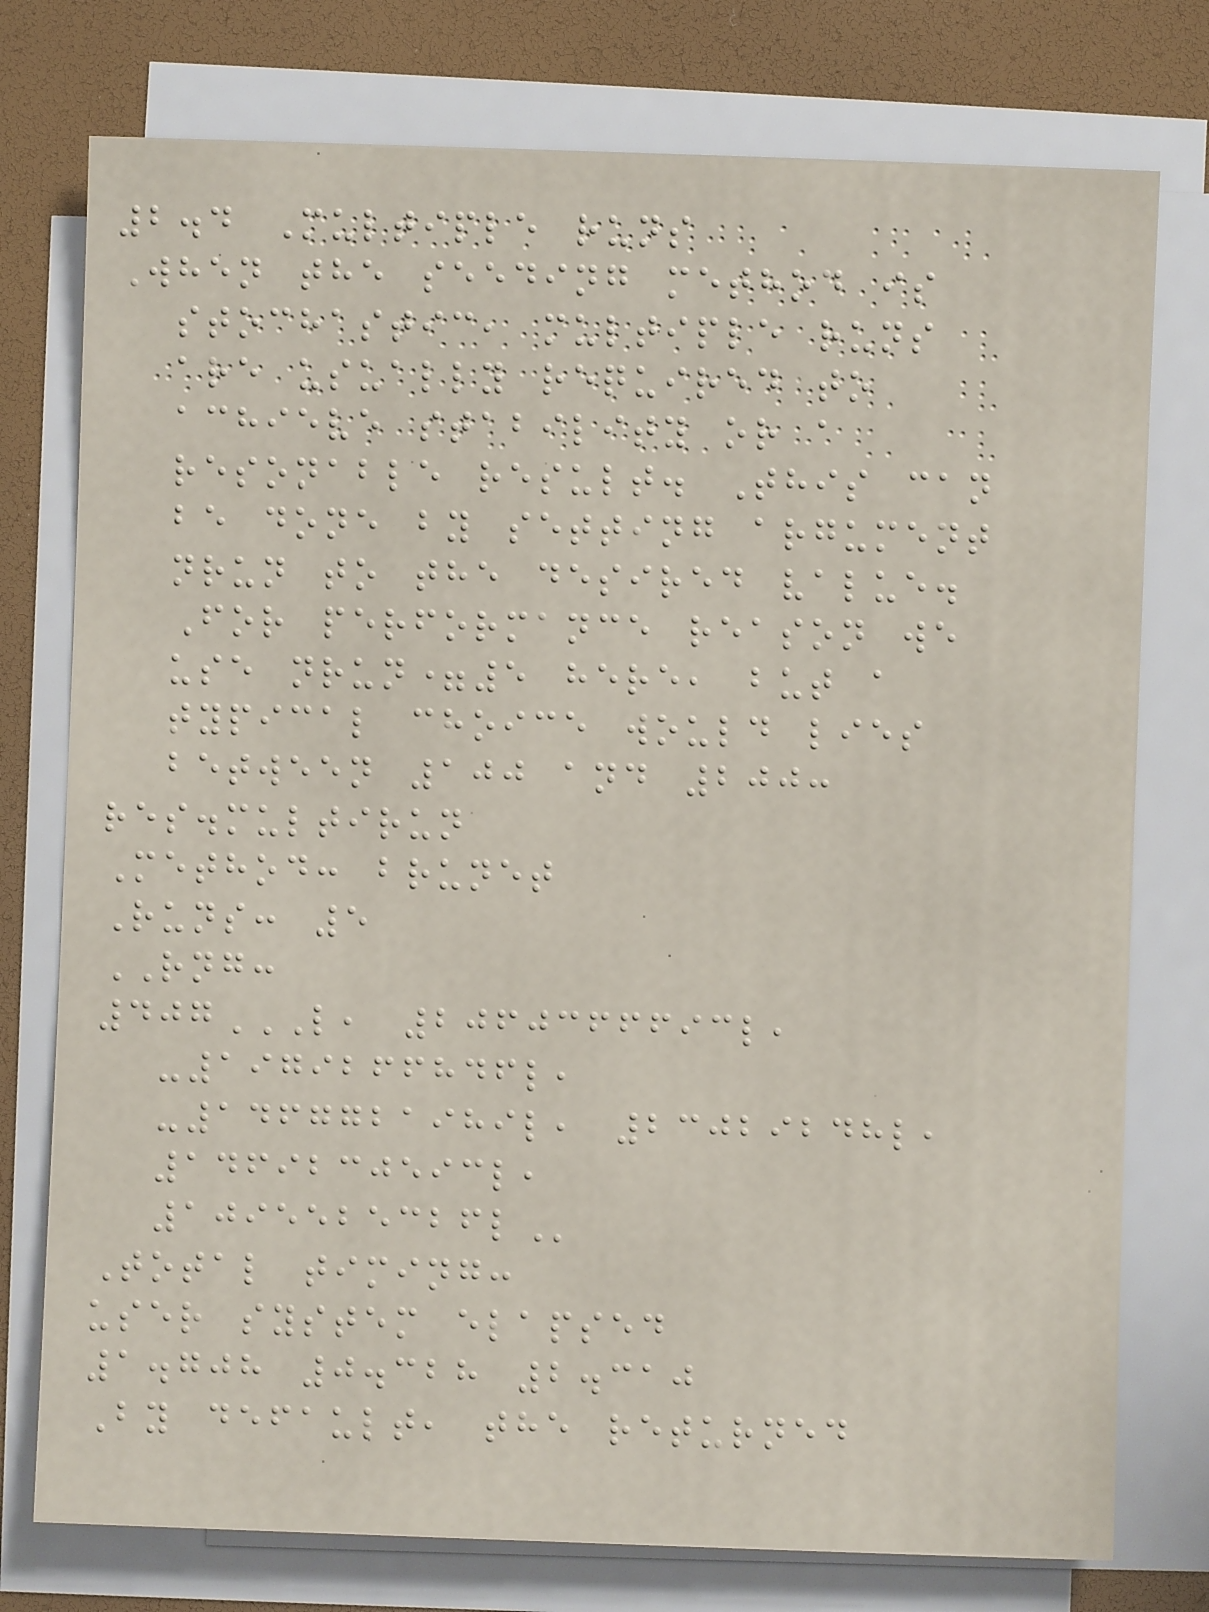2.4 Multiple runs
When the seeding method is
stochastic, multiple runs
are usually required to
achieve stability or a
resonable result. This can
be done by setting argument
nrun to the desired value.
For performance reason we
use nrun=5 here, but a
typical choice would lies
between 100 and 200:
res.multirun
Method: brunet
Runs: 5
RNG:
407L, 2060366693L,
-1979266846L,
-1467721989L, 23029248L,
1469230593L,
1095525326L
Total timing:
user system elapsed
1.708 0.328 2.310
By default, the returned
